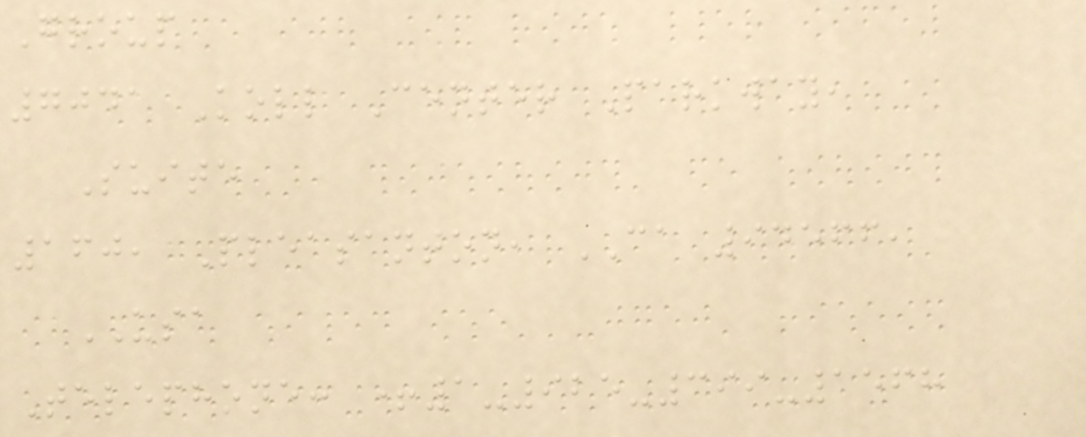Group
7041 Koll Center Parkway,
Suite
160, Pleasanton, CA 94566,
USA
Telephone: +1-925-399-1568
